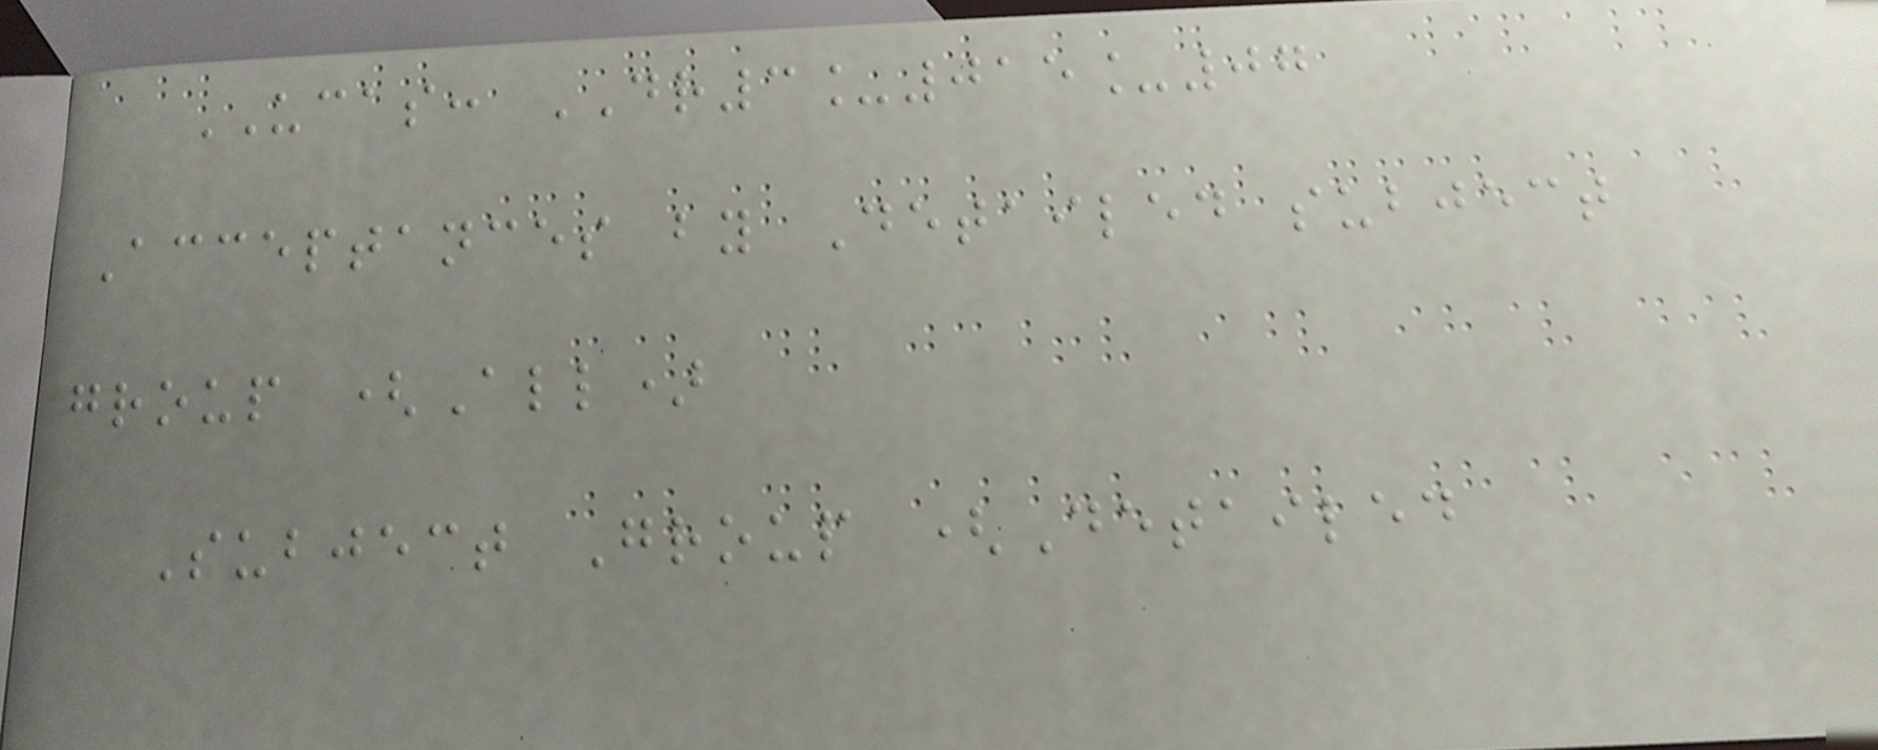UCAS: DR3_015_07
Acceptances by Detailed subject
group (All)
Subject Group (Detailed
